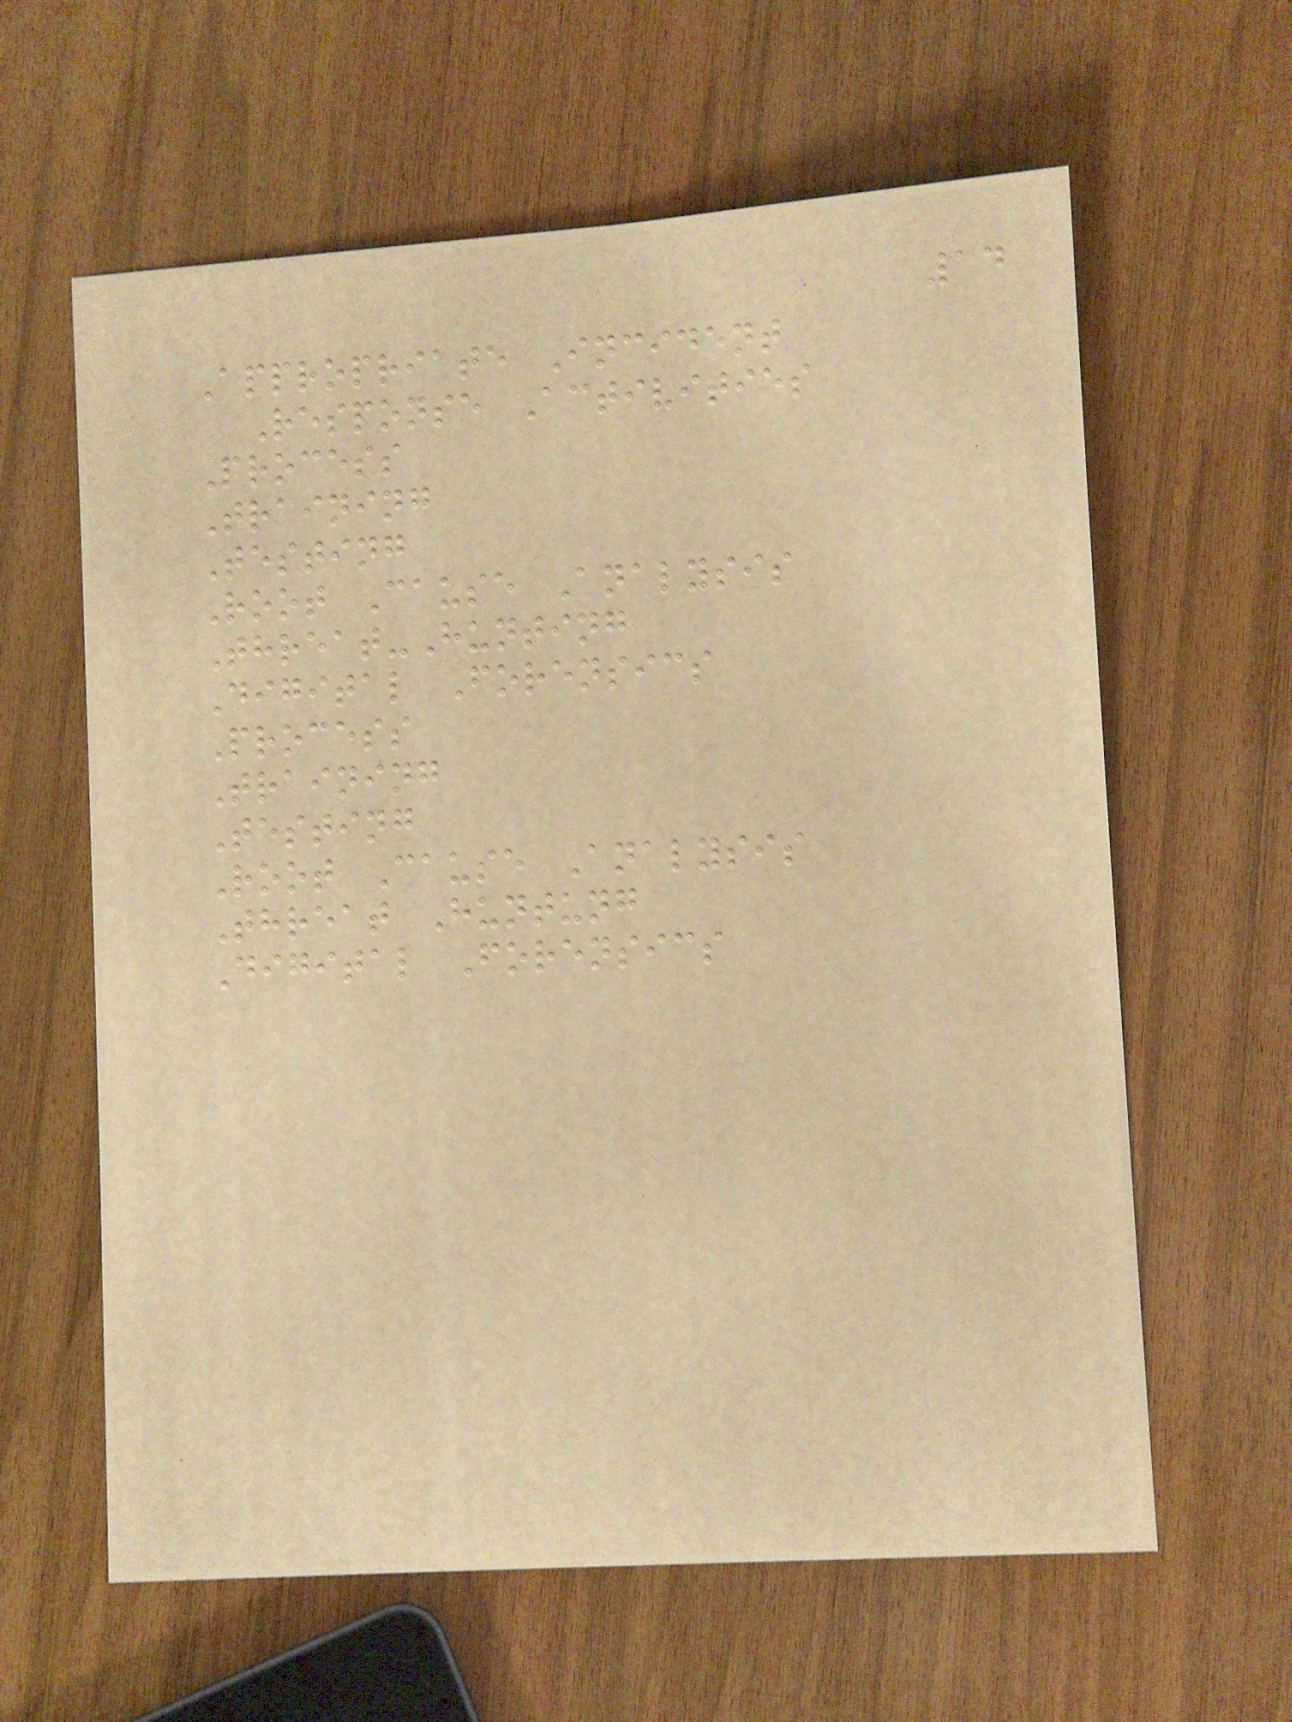14
Appropriate Incident
Response Activities
Process
Training
Testing
Root Cause Analysis
Threat-Hunting
Digital Forensics
Process
Training
Testing
Root Cause Analysis
Threat Huntung
Digital Forensics
